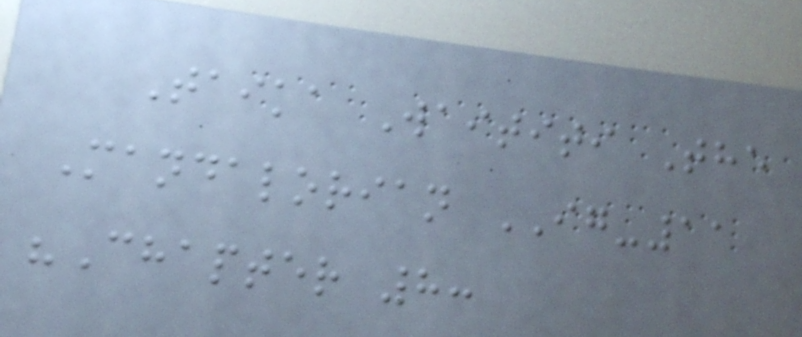Taika Waititi The
Mandalorian IG-11
"Chapter 8:
